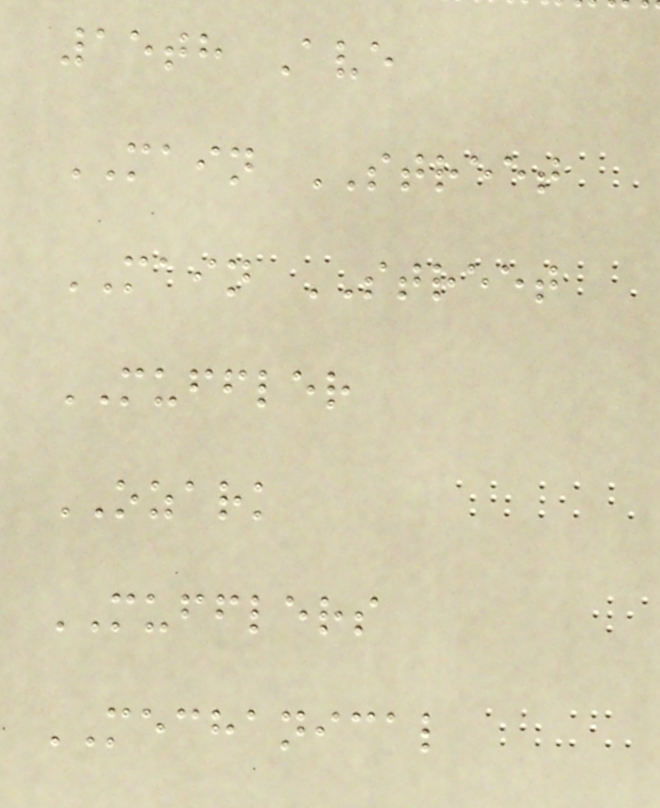15th Ave
MAIN STREET
MAIN STREET
MUFFLER
OZARK
MUFFLERS
MECHANICAL
